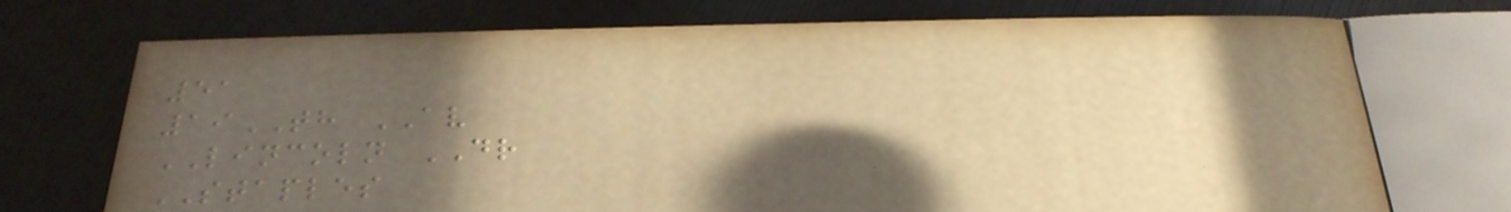51
19TH AV
LINCOLN DR
STAPLES
